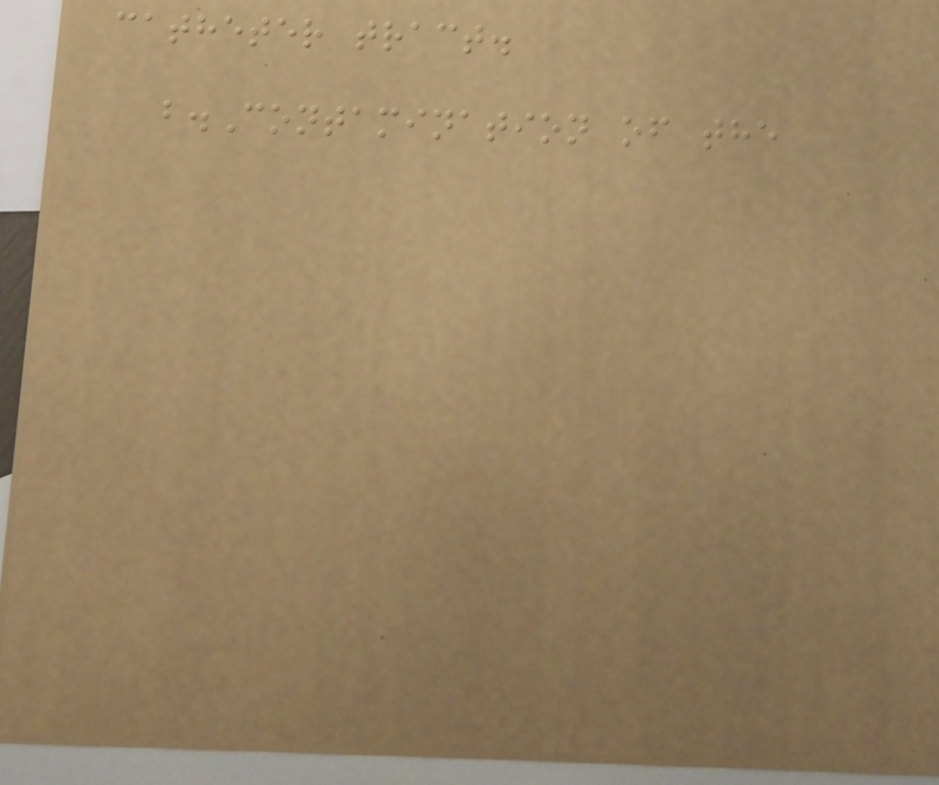catheter tract.
b.Contamination of the
